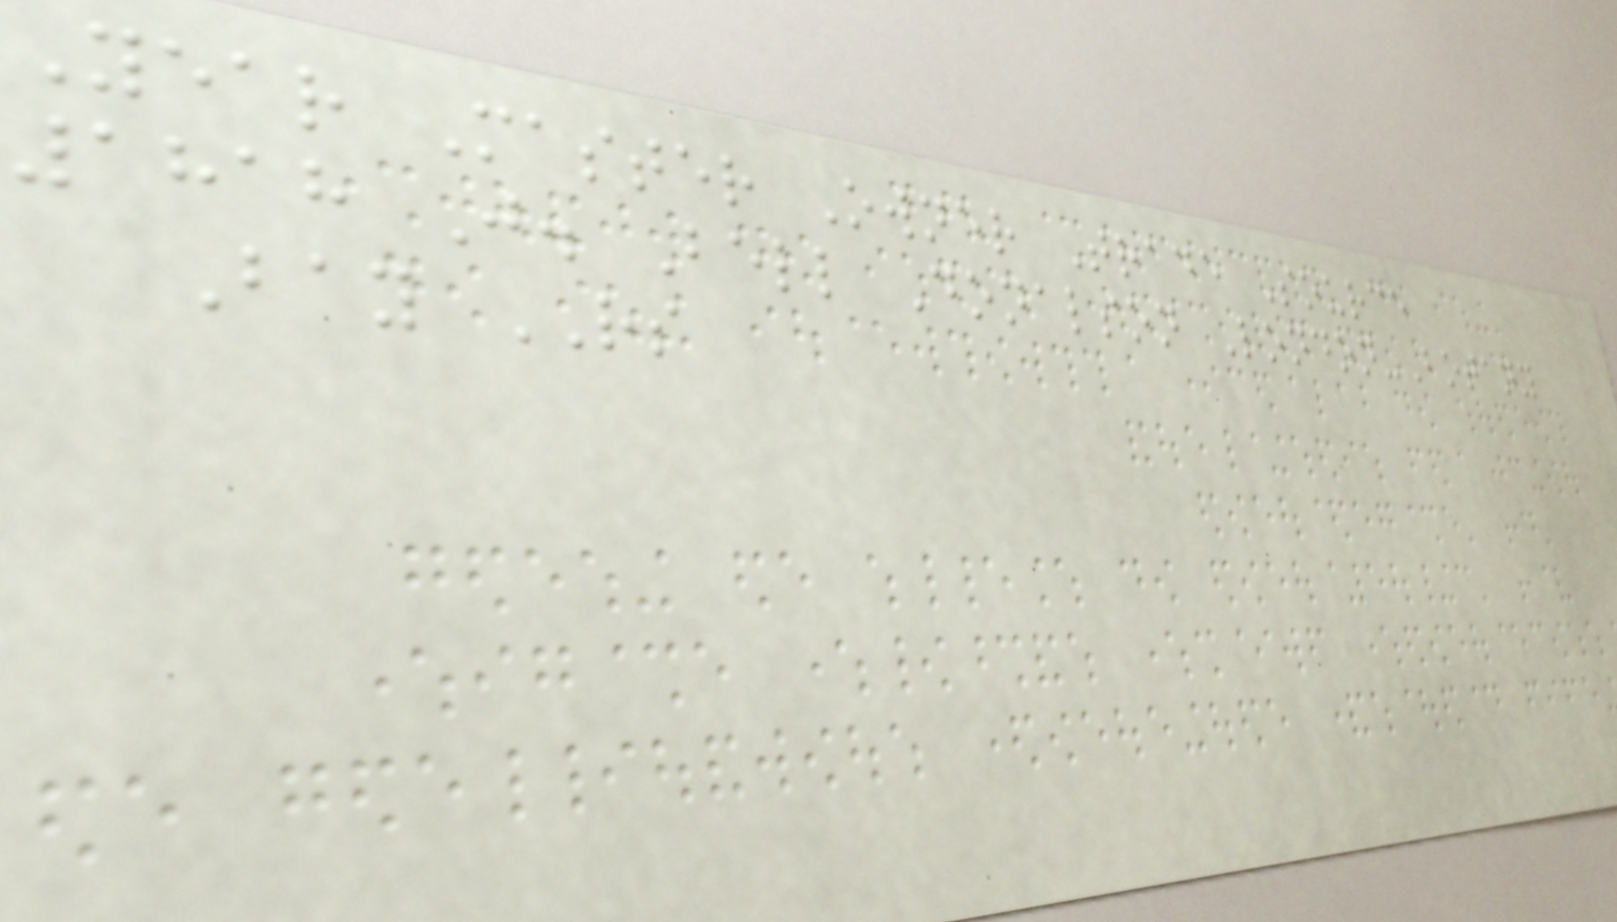Year Master Owner Trade Source
1818 J. Bell Donalson London-Botany
Bay RS
